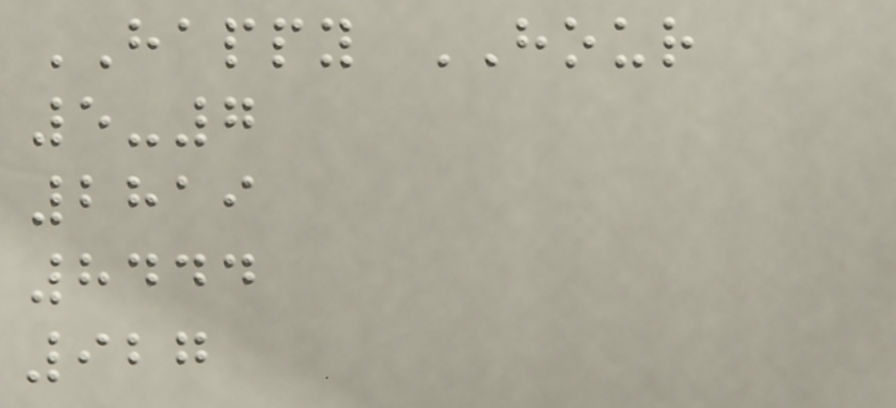HAPPY HOUR
5-7
2819
8444
927
